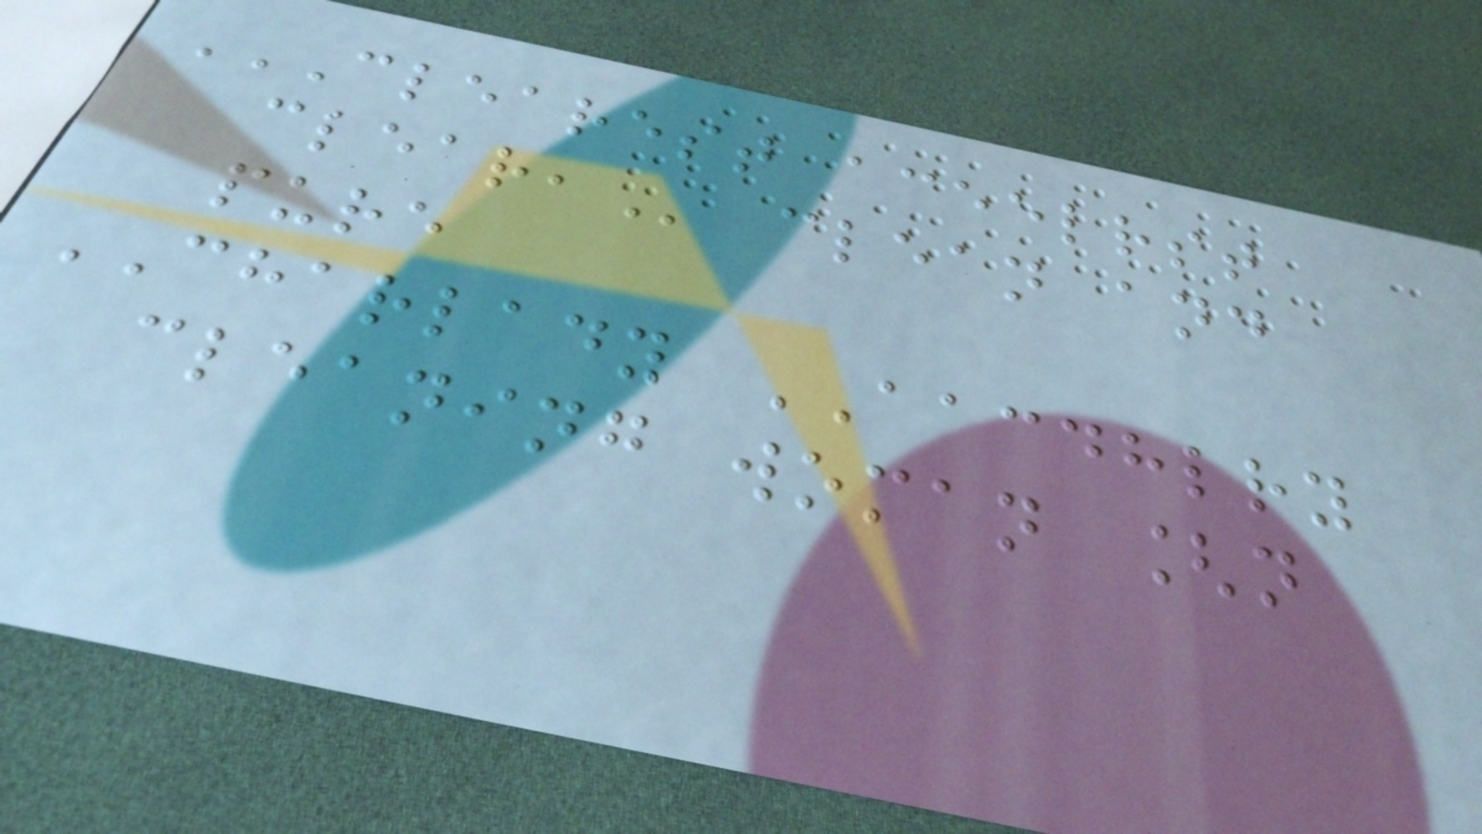CLEAREST ACEELRST
CLEAR, clean and
pure
CHARLADY AACDHLRY
cleaning woman [n
